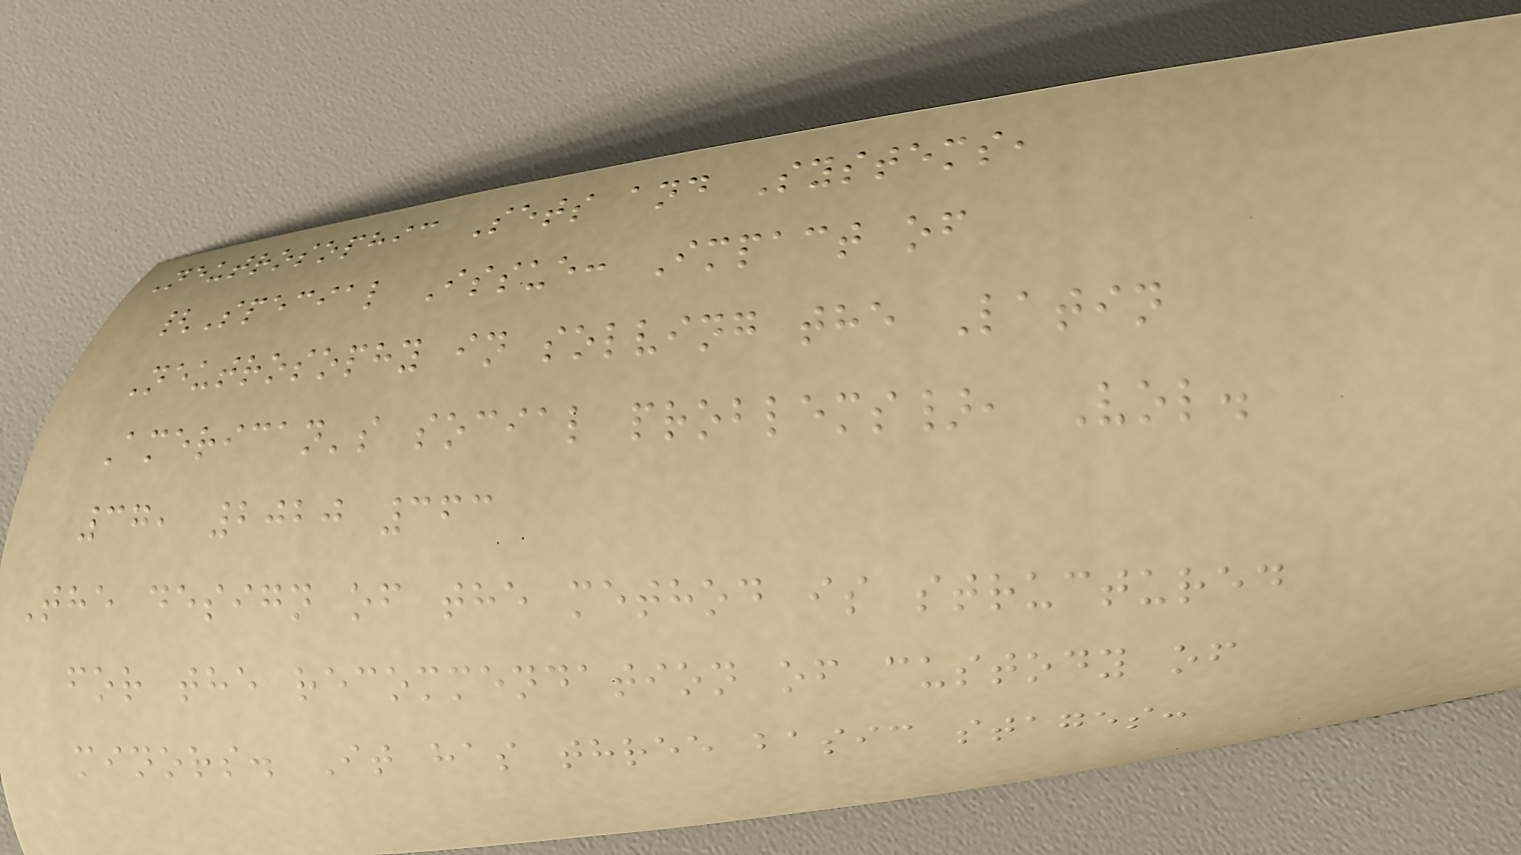Neutrosophic Sets and Systems,
{Special Issue: Impact of
Neutrosophy in solving the Latin
American's social problems}, Vol.
37, 2020 363
The design of the method is structured
for the recommendation of custody of
minors. It has three basic stages:
